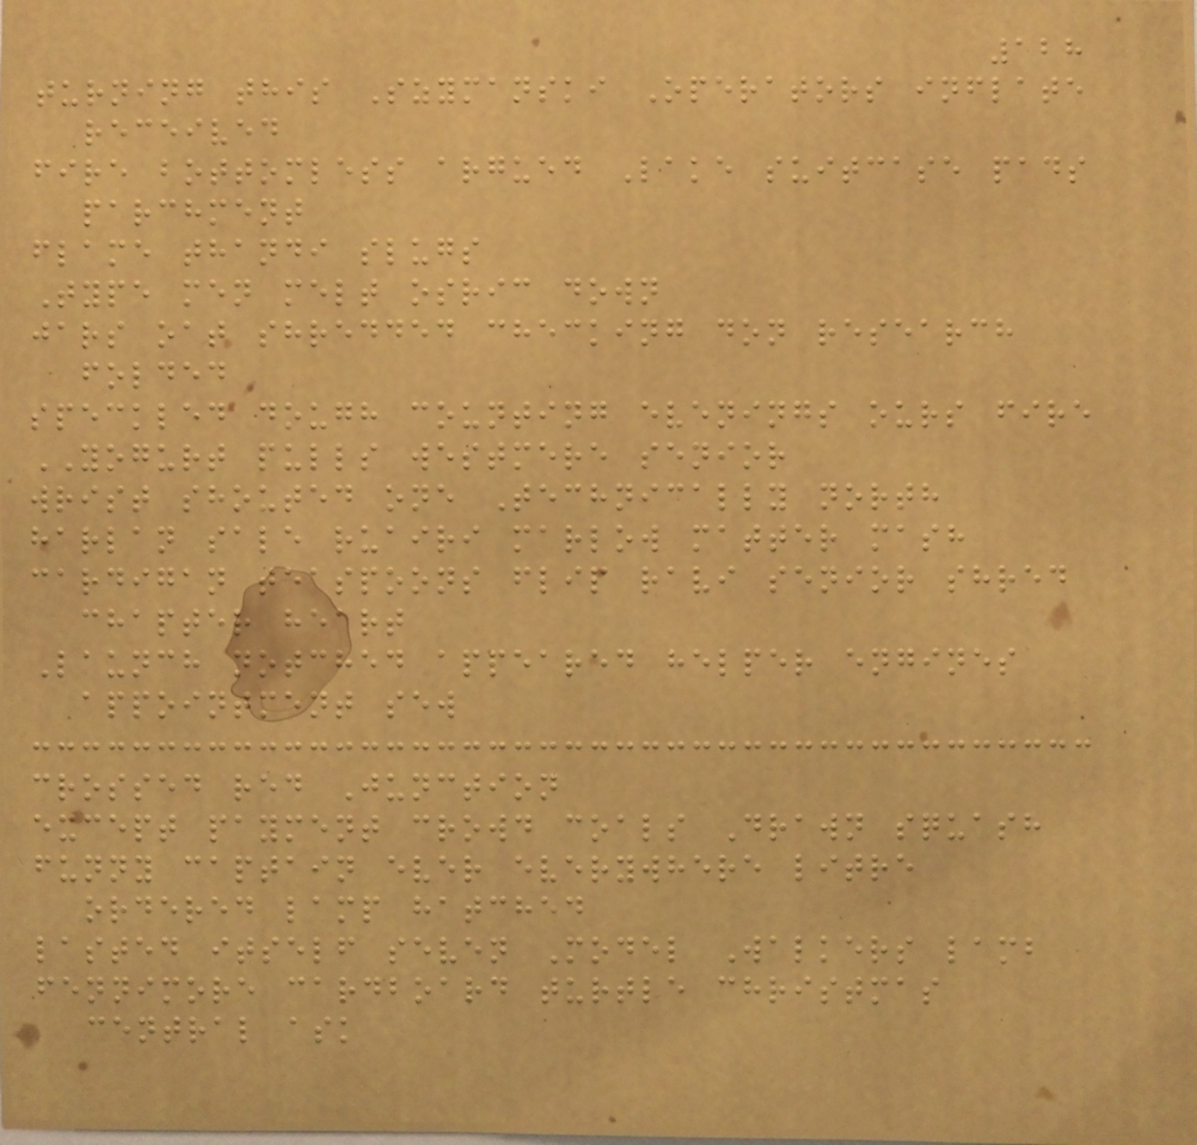128
turning this Szymanski Operators inflate
received
fire bottomless argued Lake suitcase pads
parchment
flame thandi slugs
Type men melt osric down
jars oat shredded checking don research
folded
speckled dough counting evenings ours fire
YOGURT pulls westmere senior
wrist shouted one Technically north
harlan sale ruairi marlow matter mash
cardigan teaspoons flip ravi senior shred
chapter heart
Launch notched appeared helper engines
appointment sew
crossed red Junction
except payment crowd coals Drawn squash
funny captain ever everywhere litre
ordered lamp hatched
lasted itself seven Model Walkers lamb
fennimore cardboard turtle christmas
central ask
